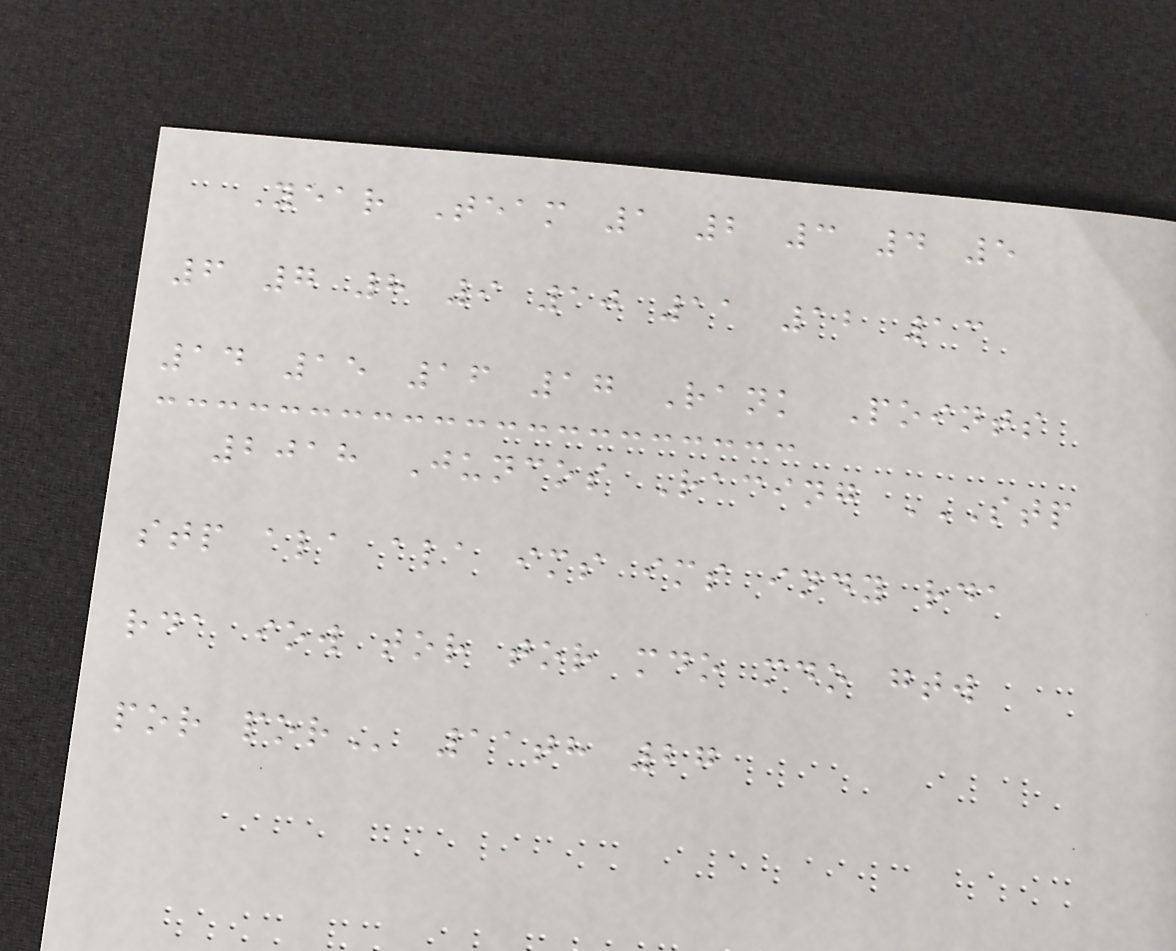Year Team 1 2 3 4 5
6 7 8 9 10 11 12 13
14 15 16 17 Rank Points
2018 Juncos Racing STP
STP ALA ALA IMS IMS INDY RDA
RDA IOW TOR TOR MDO MDO GTW
POR POR 11th 27
